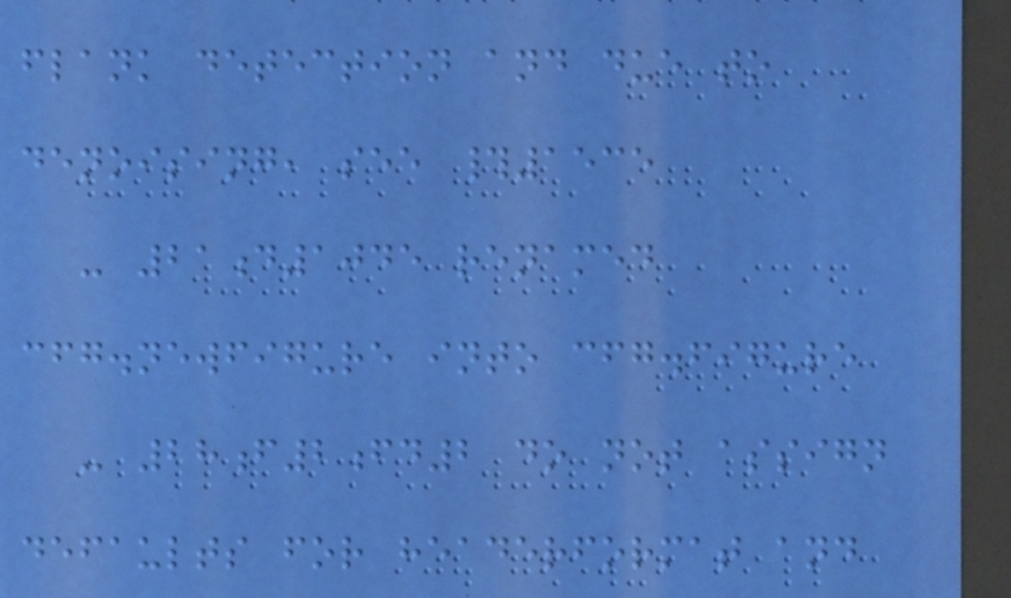flank detection and due to
denoising, see #1535
- 21d1045 renamed
cfg.newfigure into cfg.figure
- 28f2fd2 do not assign
defaults for headerformat and
